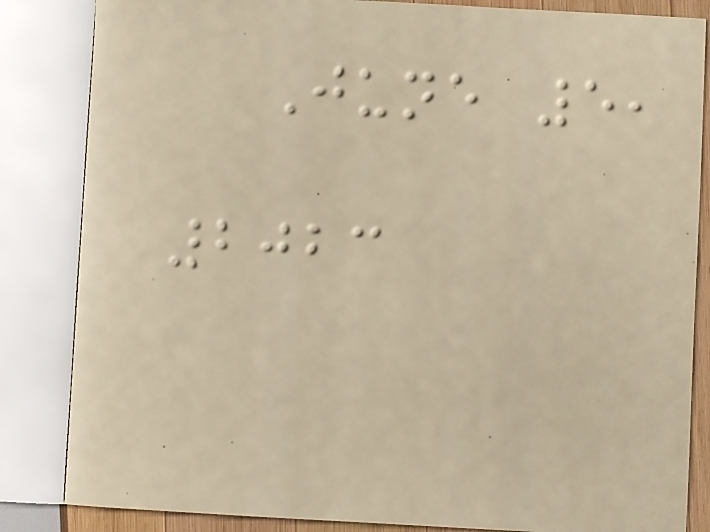June 5,
2023
